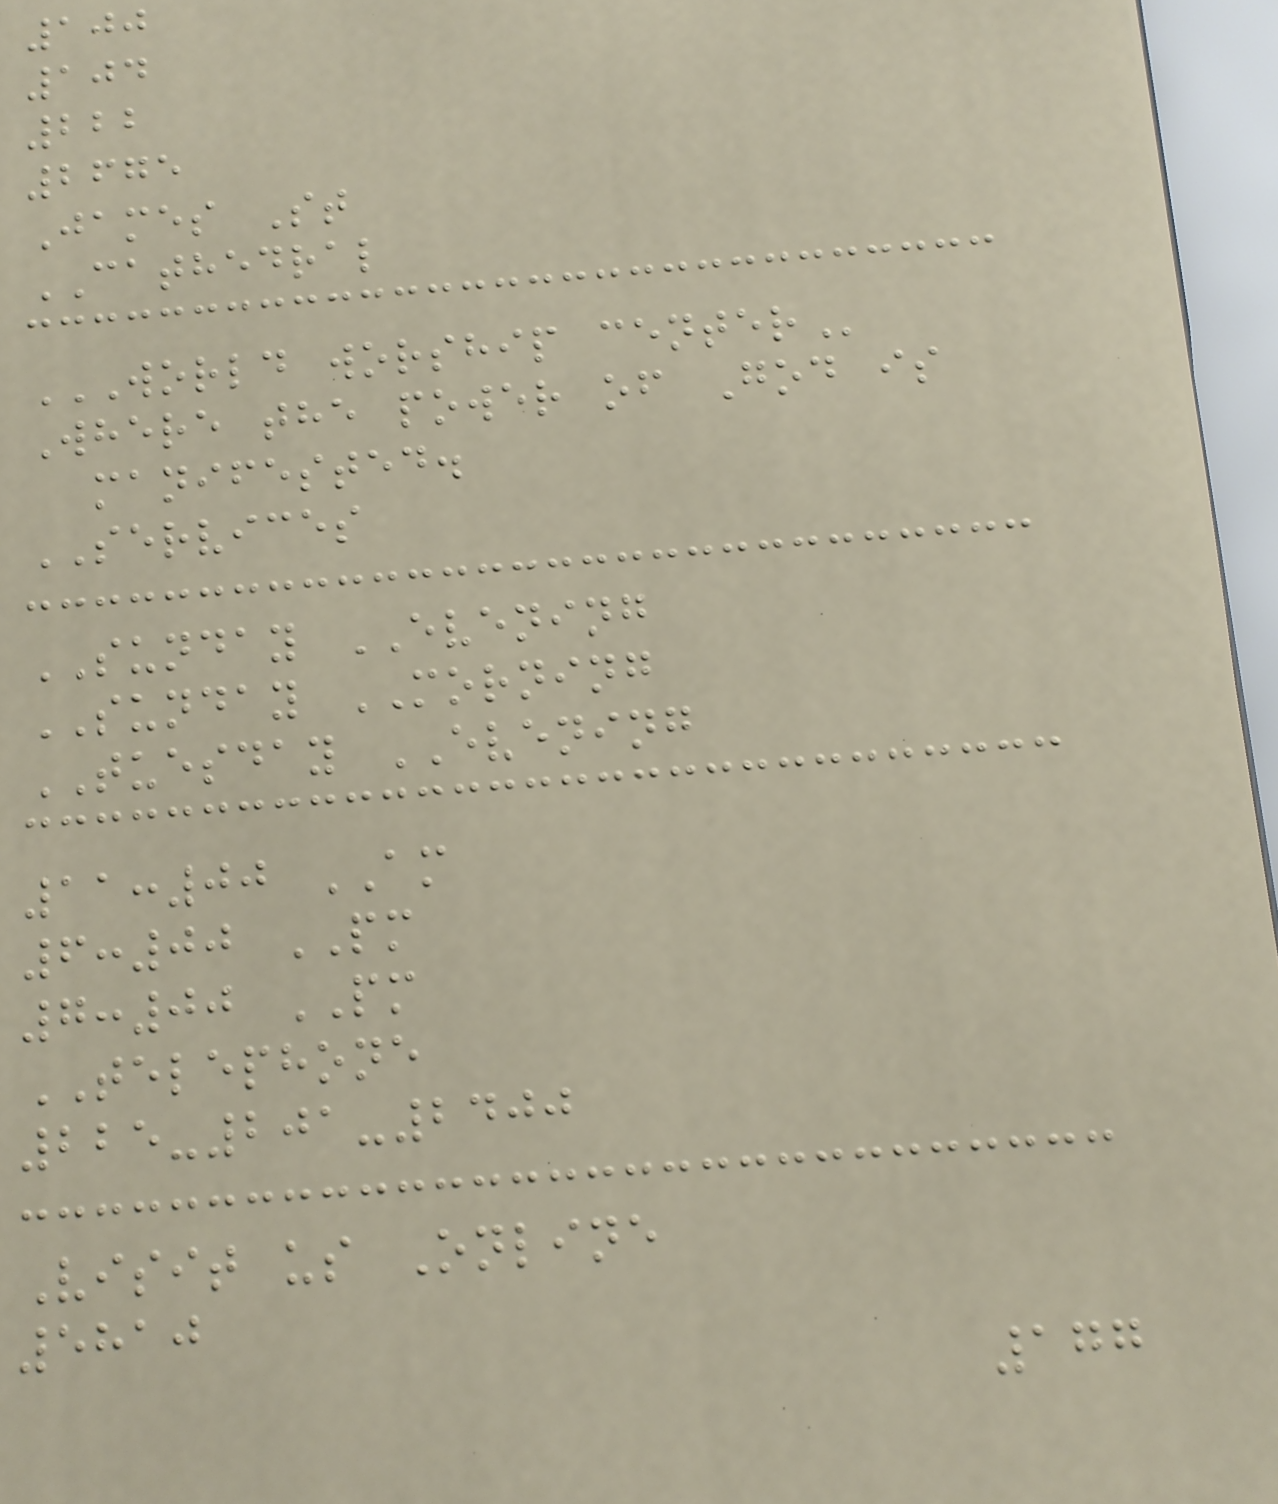100
104
222
2675
James St
CATHEDRAL
WORLD WORSHIP CENTER
Where the power of God is
manifested.
SERVICES
SUNDAY EVENING
SUNDAY MORNING
TUESDAY EVENING
11:00 AM
6:00 PM
7:00 PM
TELEPHONE
225-201-2400
Visit us Online
5810
177
